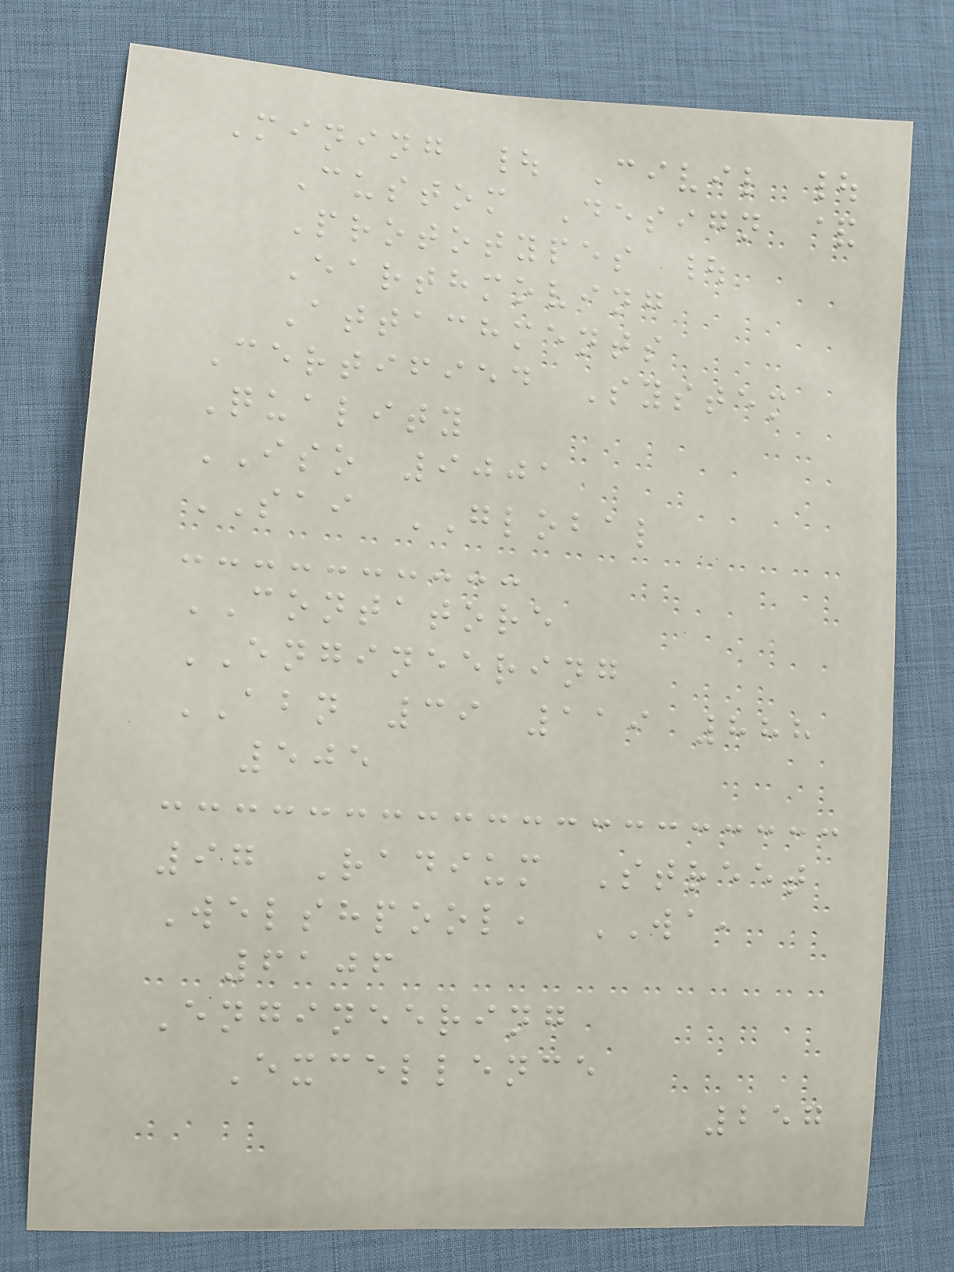Mining | Civil |
Custom Design &
Prototypes |
Earthmoving
Attachments
Certified System
Quality
ISO 9001
SAI GLOBAL
CONTATORE
ENGINEERING
ABN 39 119 888
505
97 Radium Street
Welshpool, WA,
6106
Engineering
Excellence
257
